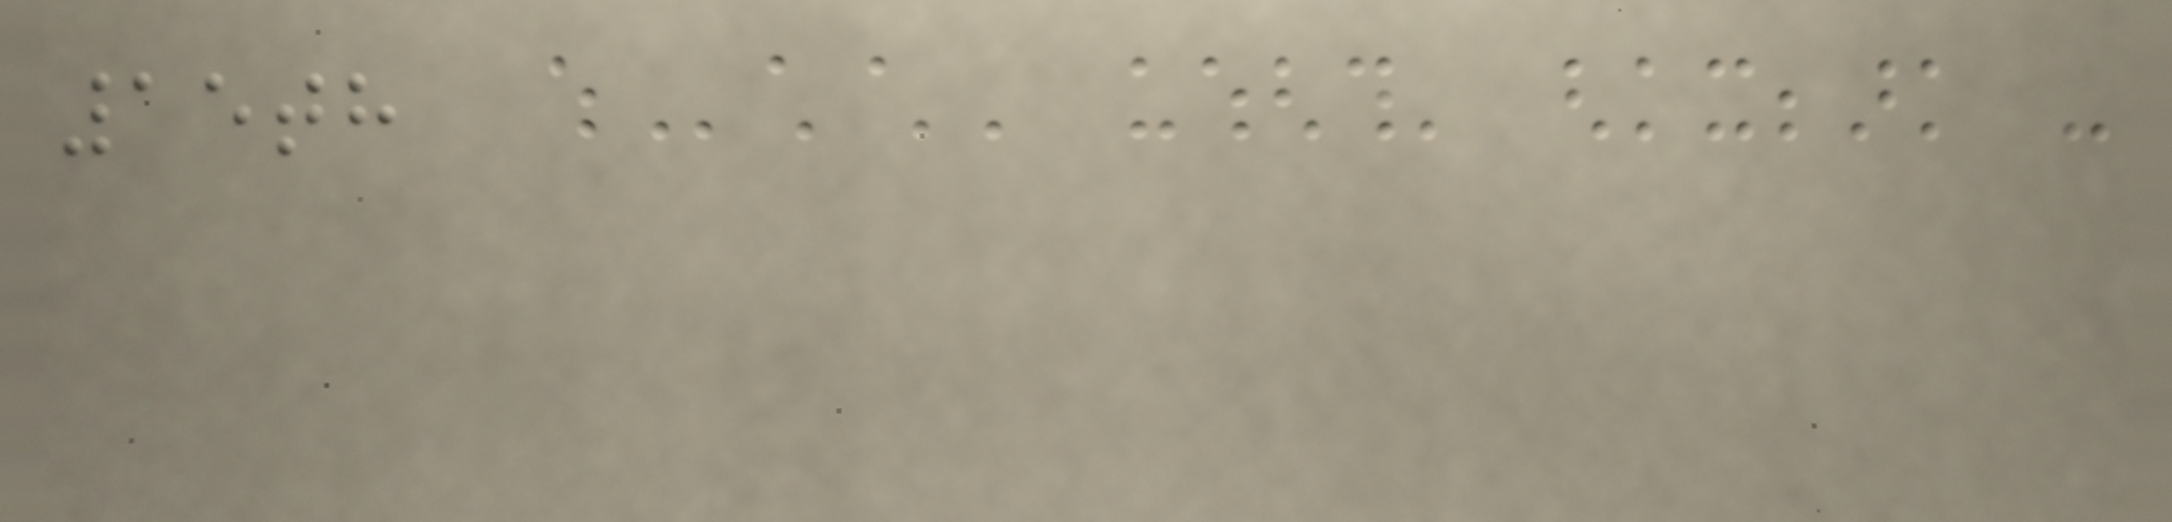15th
